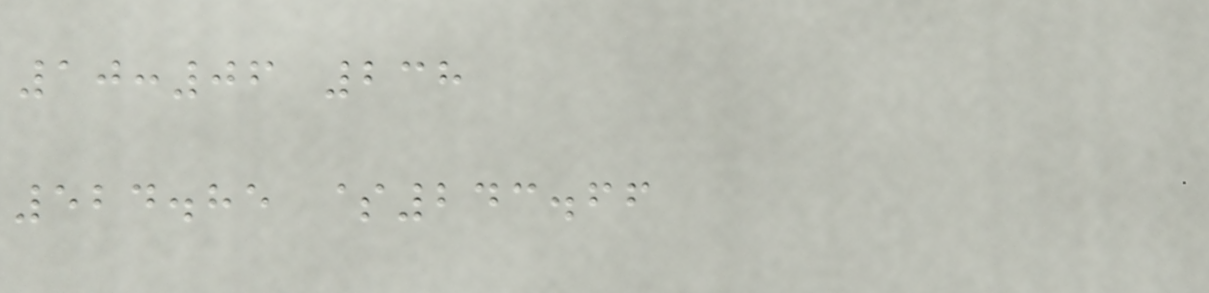10:06 238
524.85 $243.66
